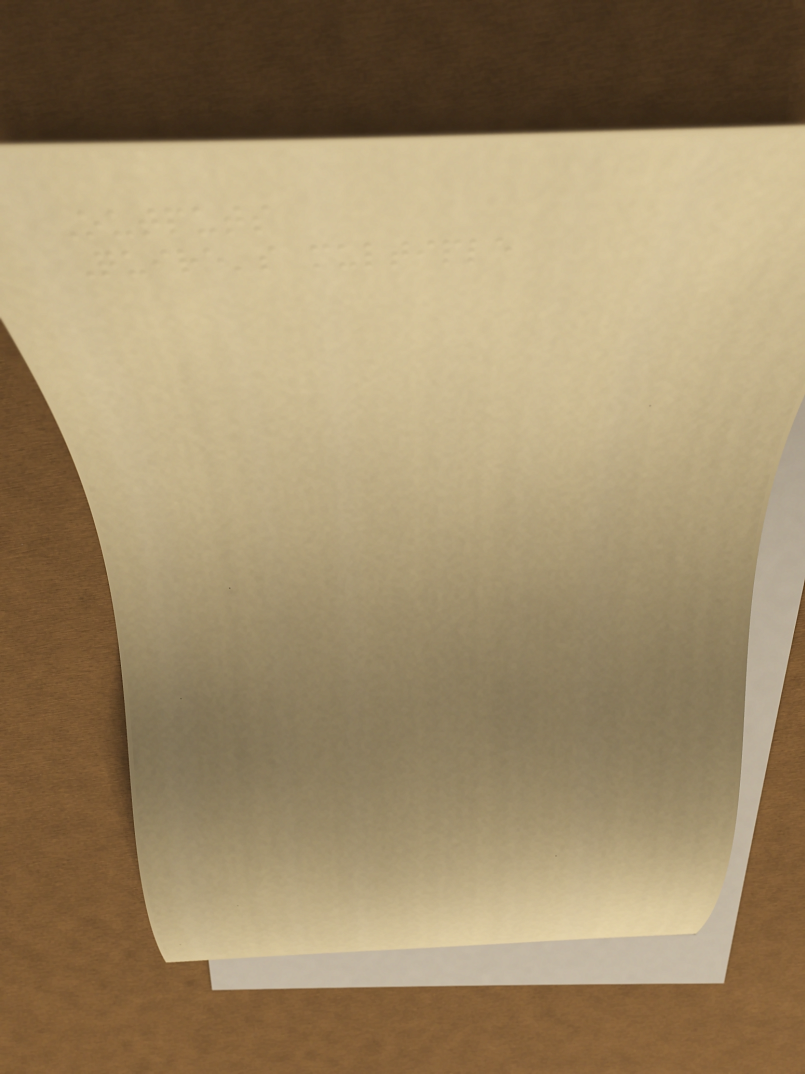Outputs
Quire's multiple
